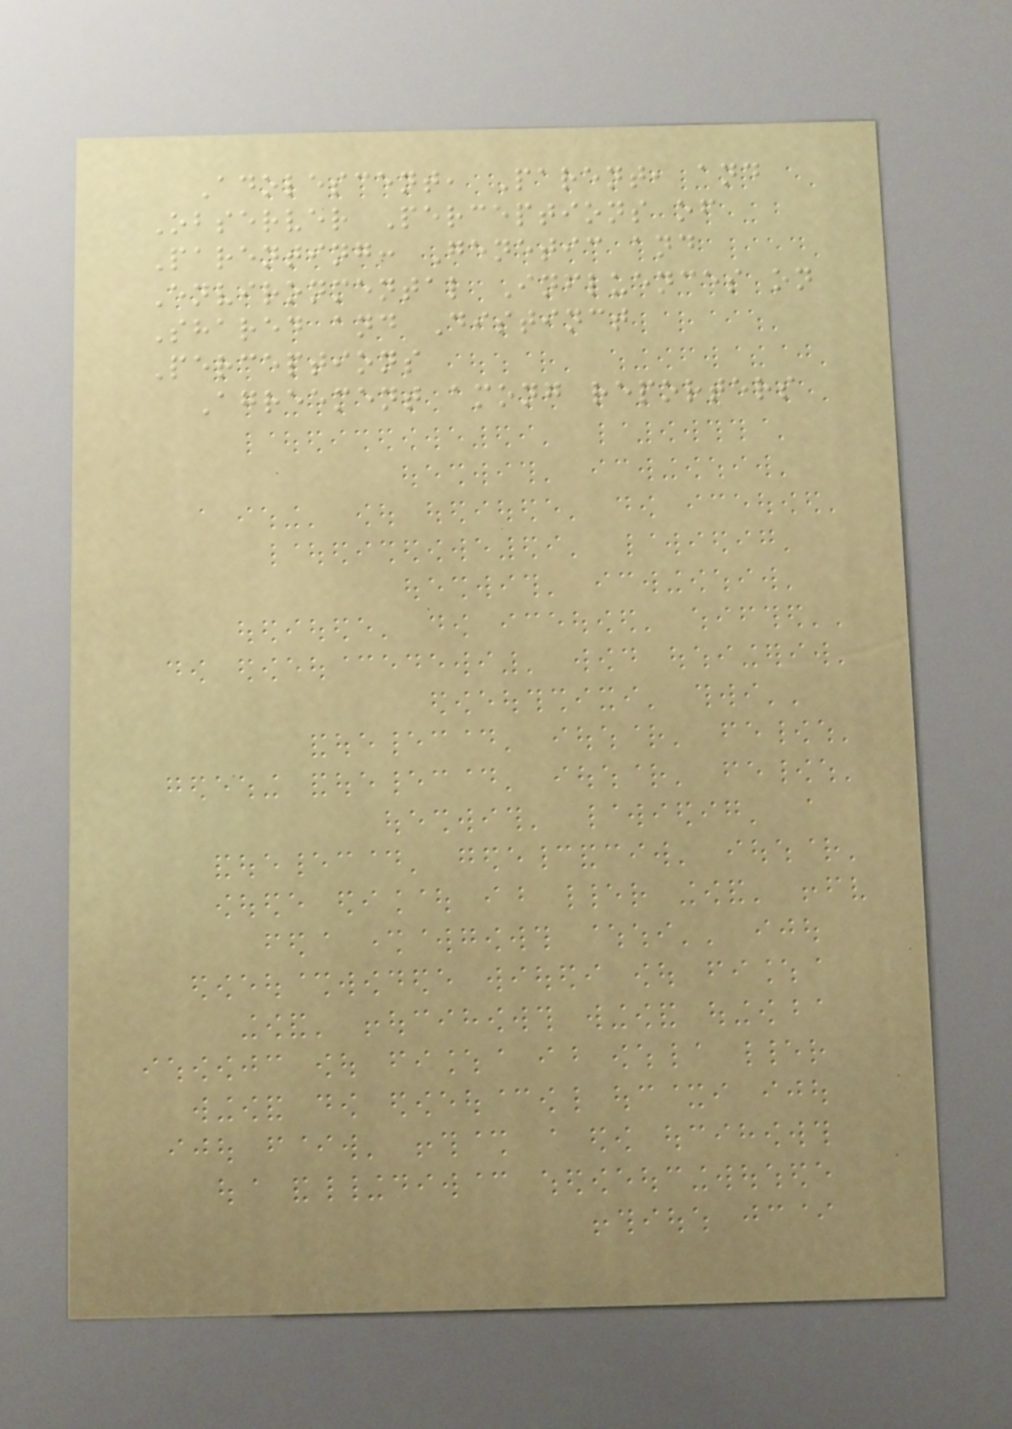Adolescent, Parent, and
Observer Perceptions of
Parenting: Genetic and
Environmental Influences on
Shared and Distinct
Perceptions
Agreement among reporters
